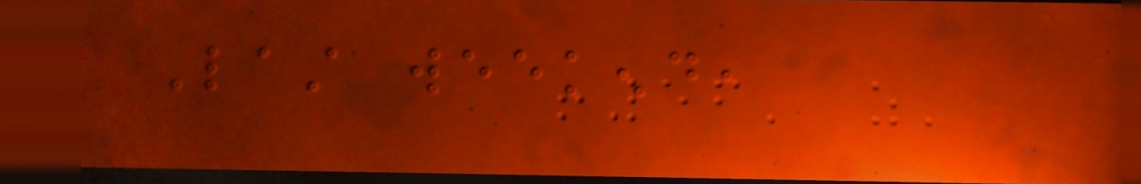Last weekend,
